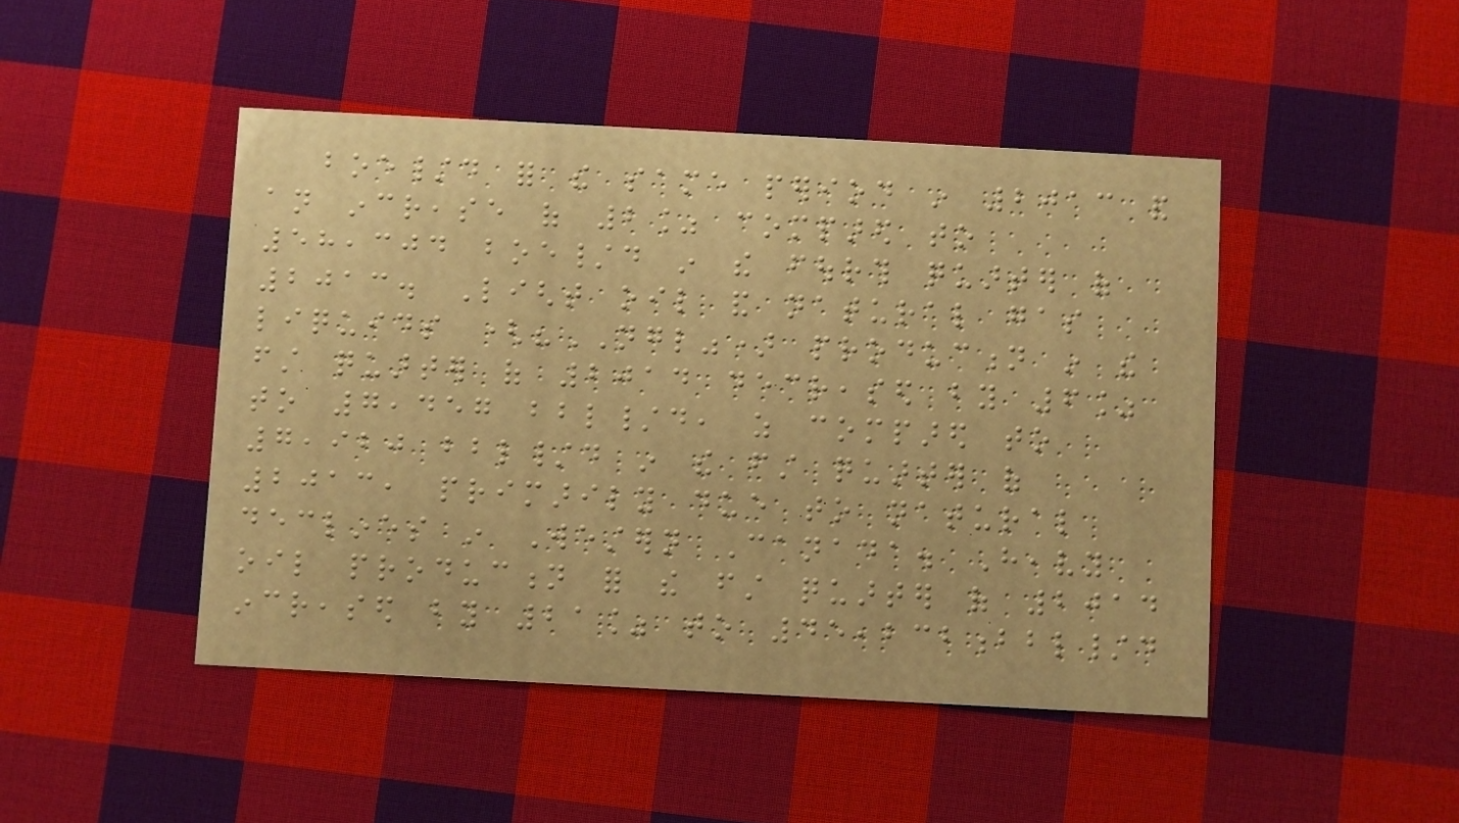boe/d for the same period in 2013 and
an increase of 2% compared to
58,304 boe/d in the fourth quarter of
2013. Light oil and natural gas
liquids ("NGL") production in the
first quarter of 2014 decreased by 6%
to 7,457 bbl/d, as compared to
7,920 bbl/d in the first quarter of
2013, primarily due to natural
declines in Western Canada. Heavy
oil production for the first quarter of 2014
increased by 21% to 45,232bbl/d
